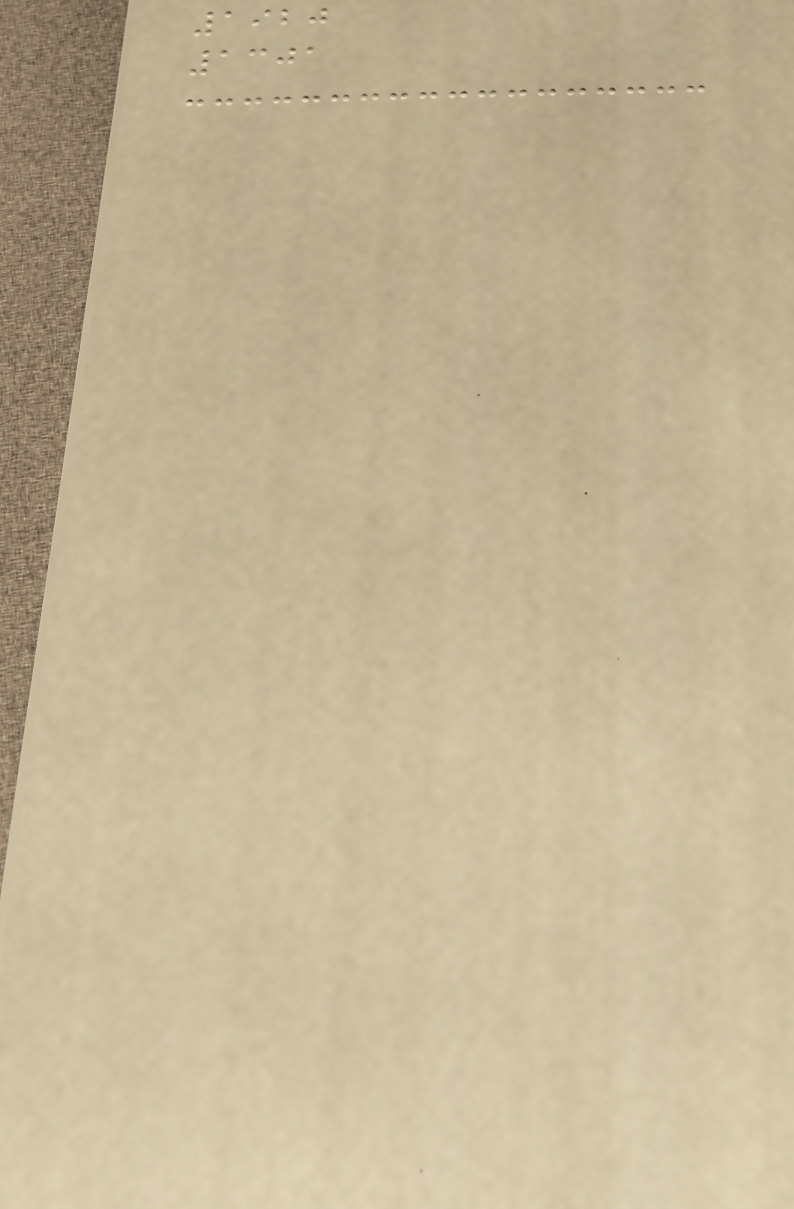1920
1301
